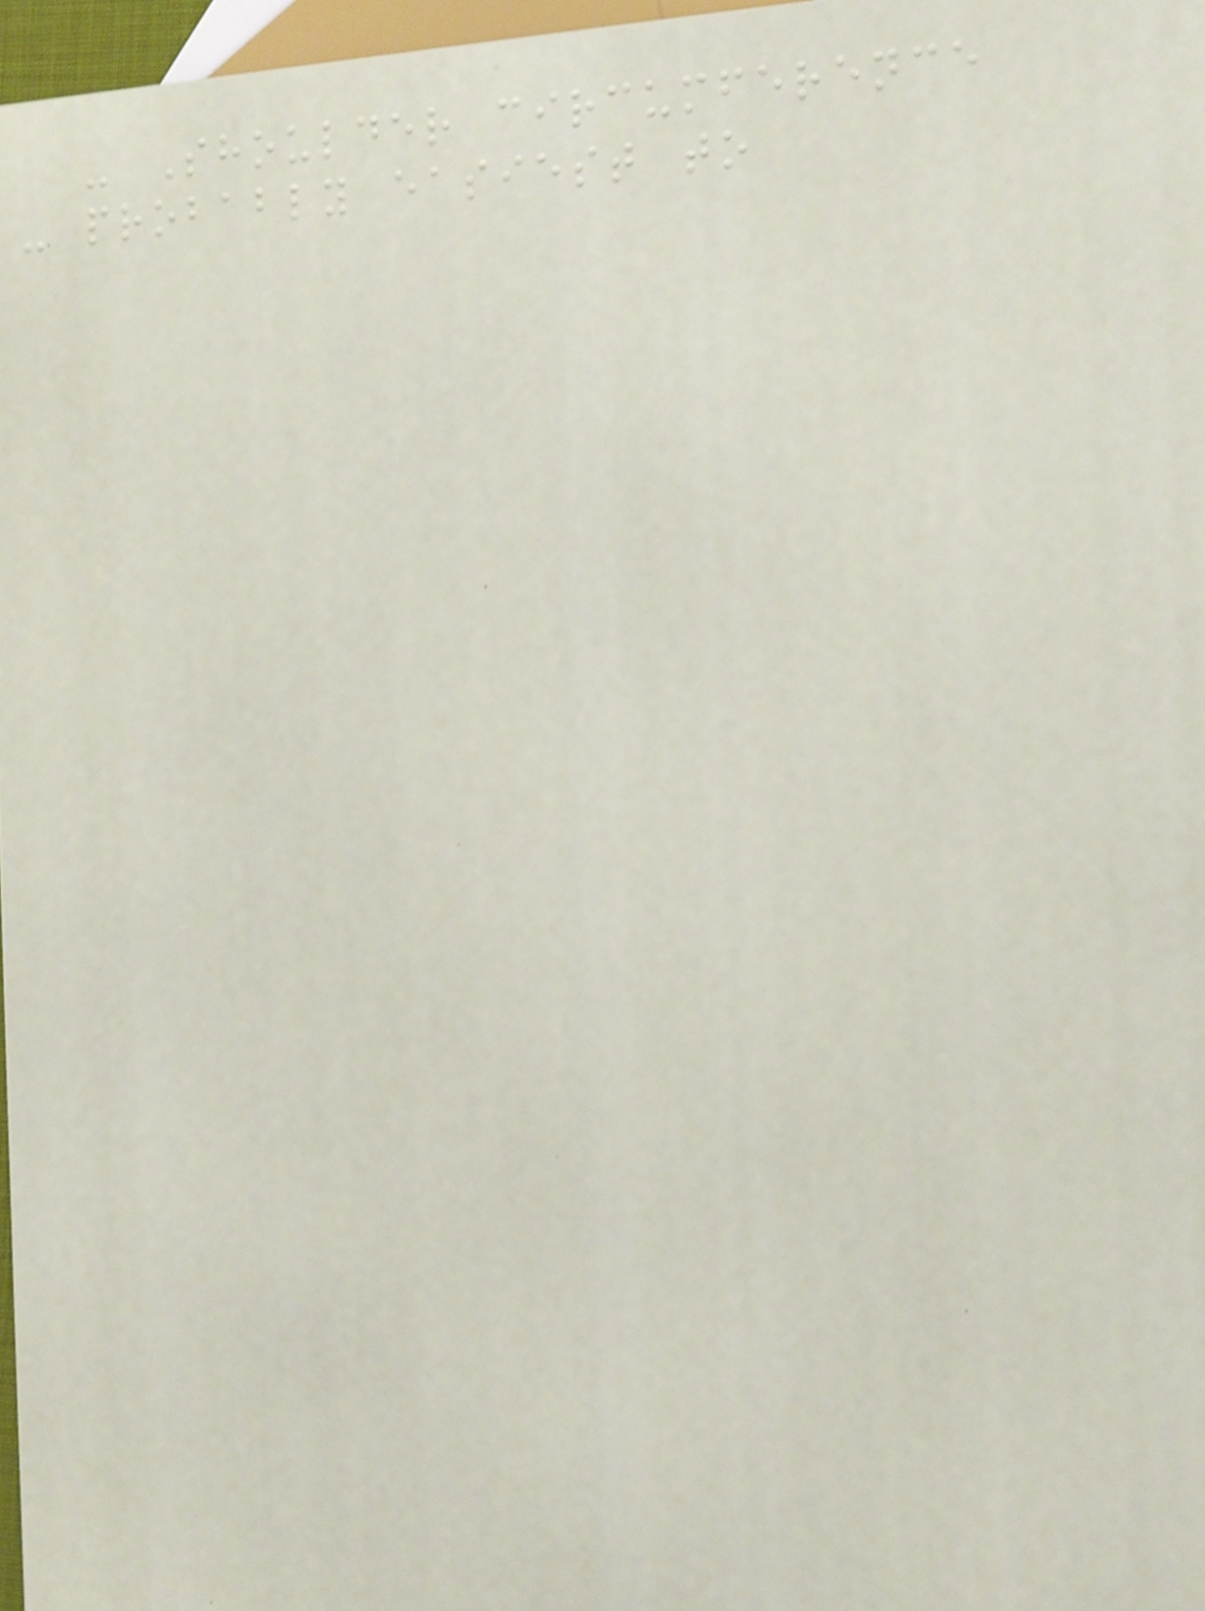- Shoulder circumference
- probably easiest to
